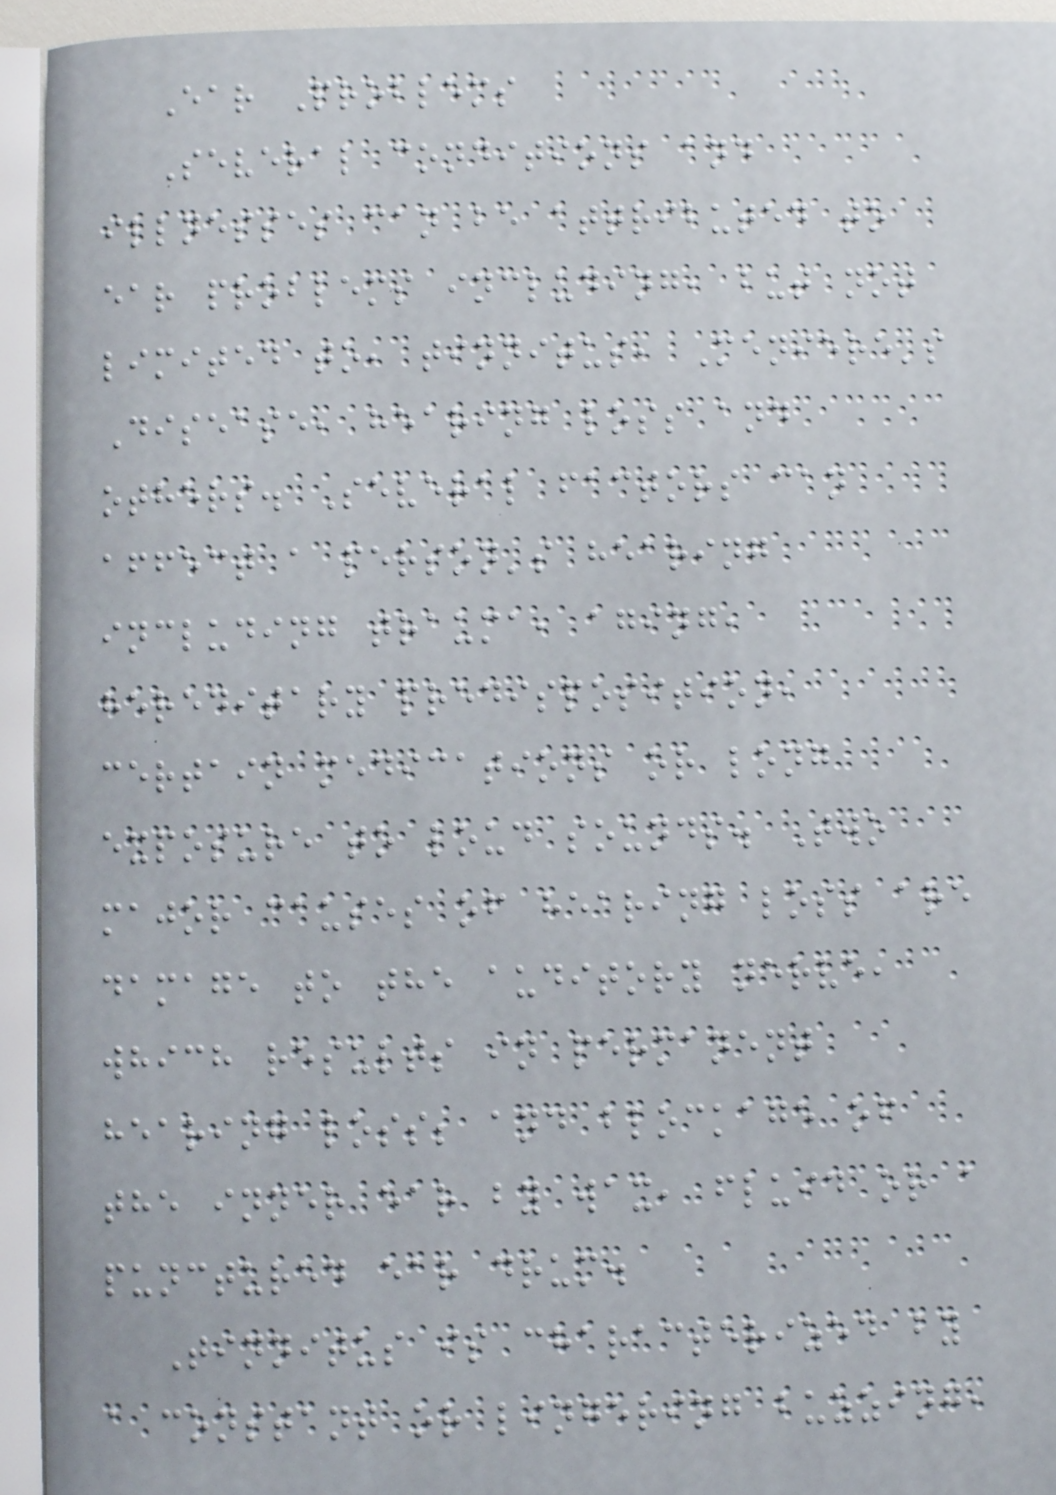Ear Problems
Several conditions and
illnesses can be attributed to
ear problems including, but not
limited to, tinnitus, Meniere's
Disease, hearing loss and
others. Several factors can
affect a person's hearing
including trauma, aging,
hereditary predisposition,
certain medications or long
exposure to loud sounds. Two
major causes of hearing loss are
damage to the auditory nerve,
which results in permanent
hearing loss; and blockage of
the inner ear by wax, fluid or a
punctured ear drum.
Tinnitus is characterized by
a constant or lingering buzzing,
